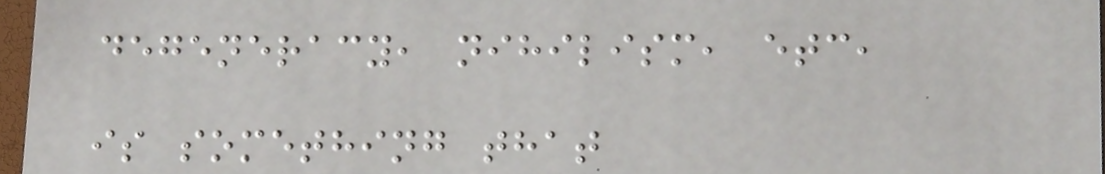degeneracy, nihilism, etc,
is something that
